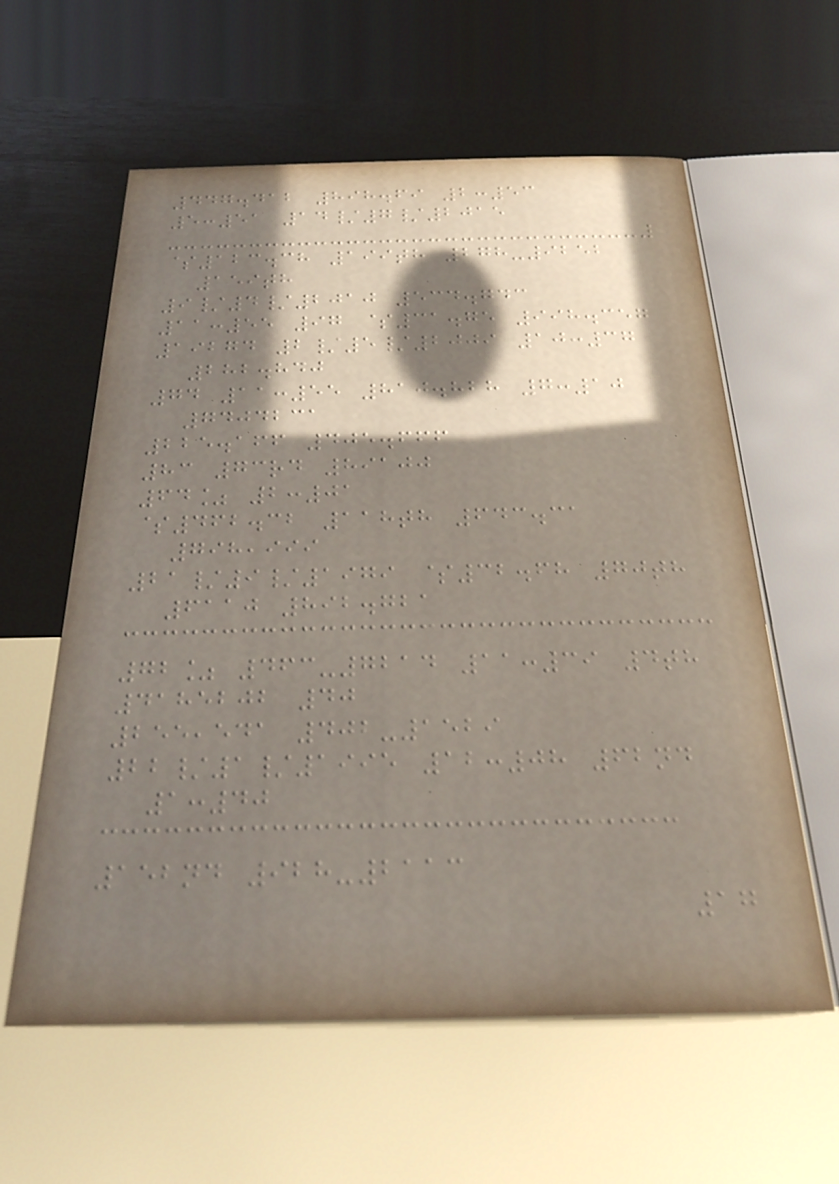447.412 898.69 2:53
5:51 14/7/2015
$123.38 199th 278-9252
159th
9/4/2010 534.743
11:55 97 $31.75 998.357
19274 2/5/2009 10:37
282.840
74 11:55 810.828 7:10
7404231
225.166 405.666
83 73rd 89100
64% 2:01
$462.32 118th 643.31
798,999
21/9/1979 $32.68 70th
6110 892.721
72% 463-7214 11:39 4th
4185202 40
255,541 402-1529
22/1/1995 12:08 62nd
1:40
152nd 928-2113
17
